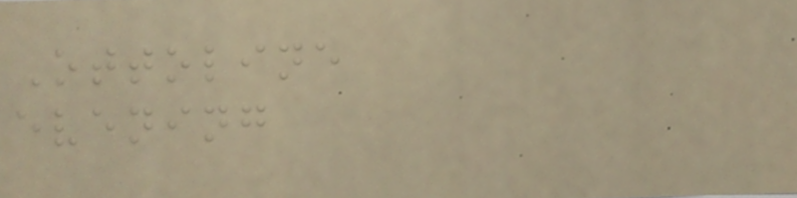Ottoline
evening
